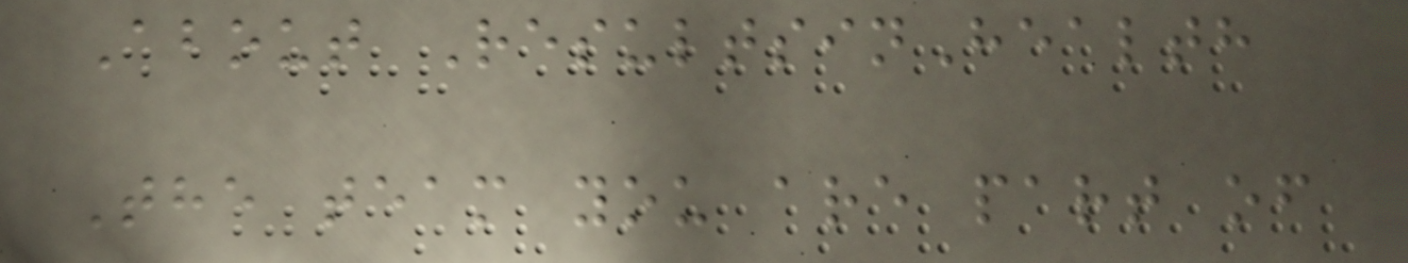About ResultsinHealth
The team you are part of
